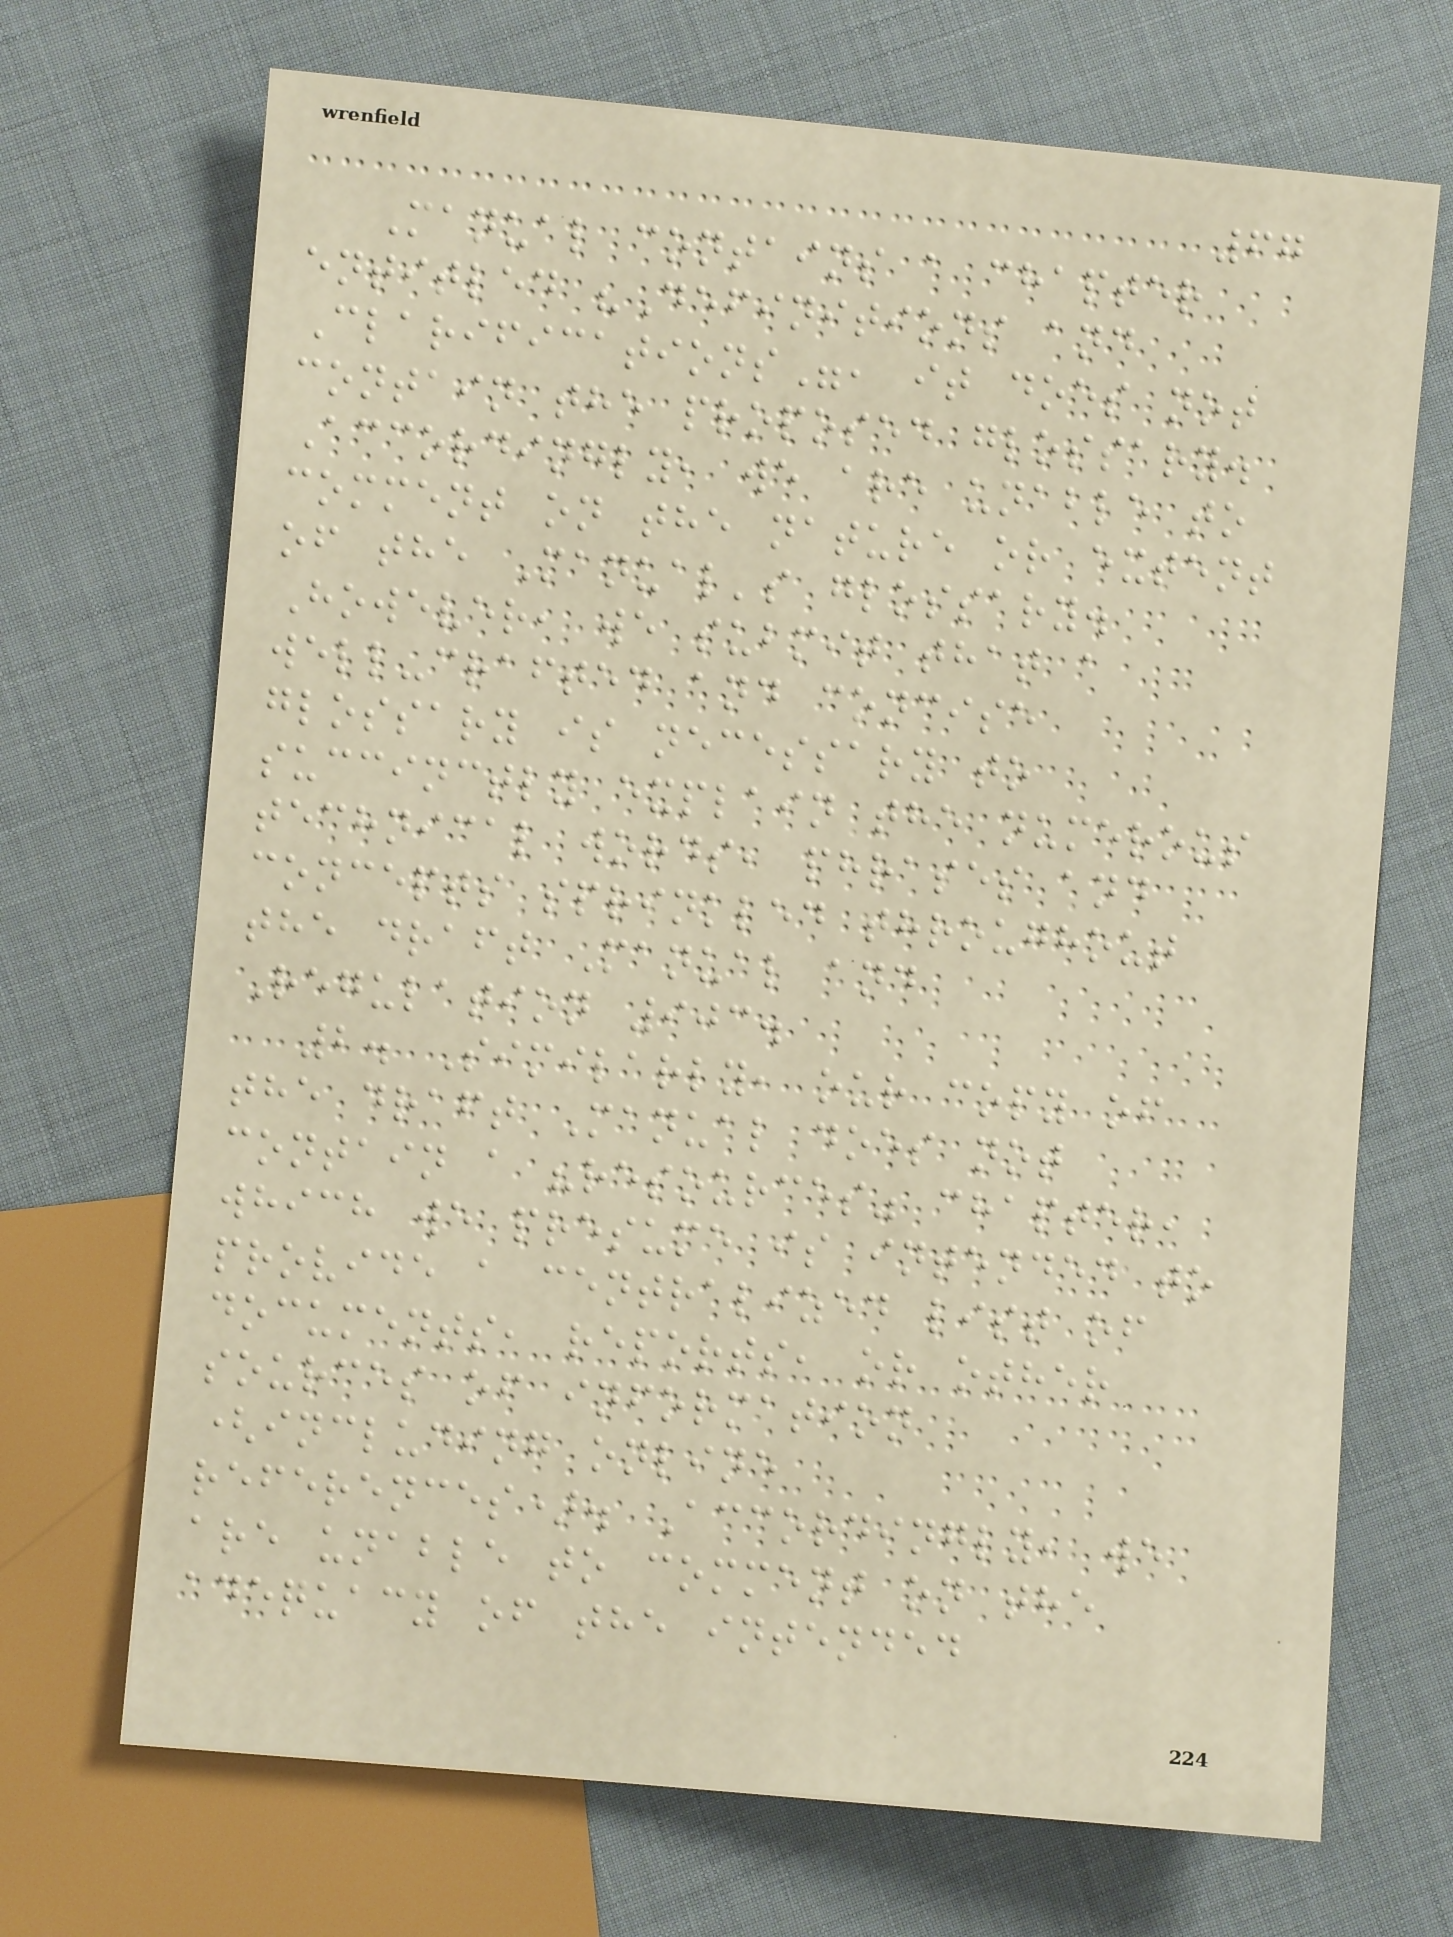67
Manual contains a chapter
entitled "Definitions and
Clarifications", it does not
contain the proposed glossary.
Accordingly, we are unable to
comment on the nature or extent
of the Manual's glossary.
However, we submit that a
well-crafted and concise
glossary is necessary to
succinctly explain the numerous
technical words, phrases and
concepts sprinkled throughout
the draft Manual and
Regulation 903.
2. Similarly, our copy of
the draft Manual does not
contain a "resources" chapter,
which we presume is intended to
provide a centralized list of
documents, reports, or other
sources of information
(including online
references). Accordingly, we
are unable to comment on the
adequacy of the intended
